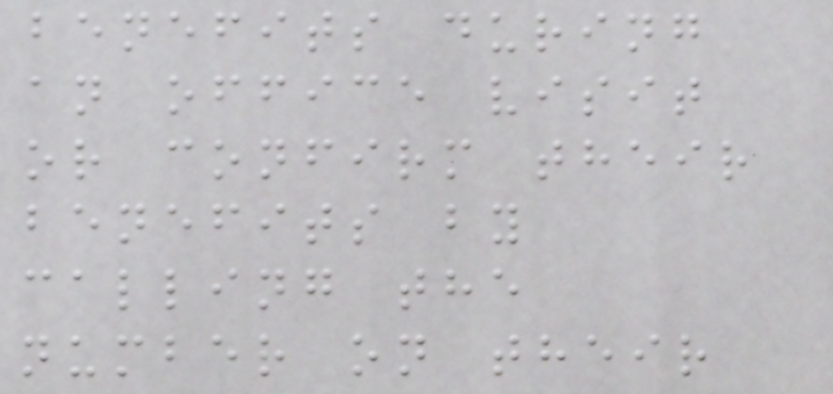benefits during
an office visit
or confirm their
benefits by
calling the
number on their
